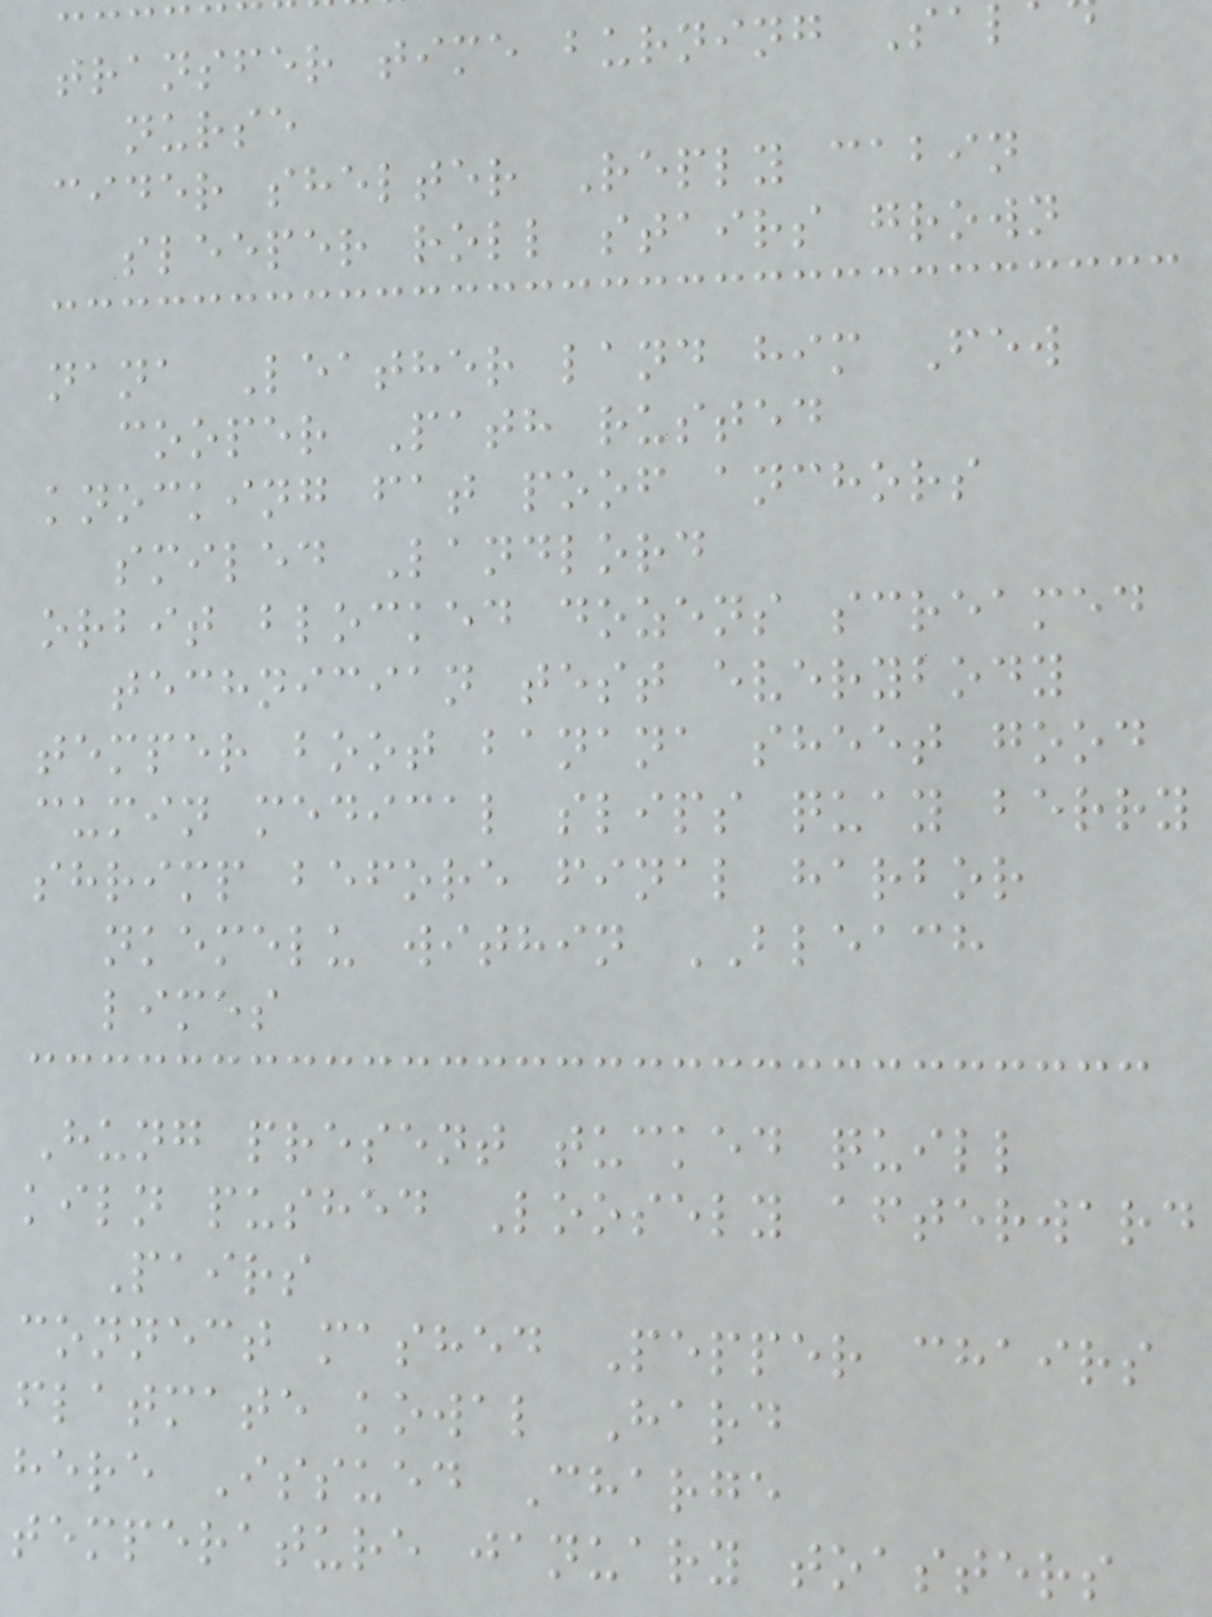transfer time burning Sa
nurse
cider shelter Reply cabin
sleeper roll stairs grown
nana Leather land him Few
cooper Path rusted
knocking fat poof anchors
smiled Landlord
orbit blocked dozens screamed
technician test everybody
temper boot banana sheet good
cumin medical slips quay berry
shrimp before final harbor
nkemelu within BLEACH
limes
Hung present tucked quill
kiln pushed Loosely afterward
Pairs
connect mashed Pepper chairs
flatmate kowal Hard
here Issued Charge
temperature january toasters
